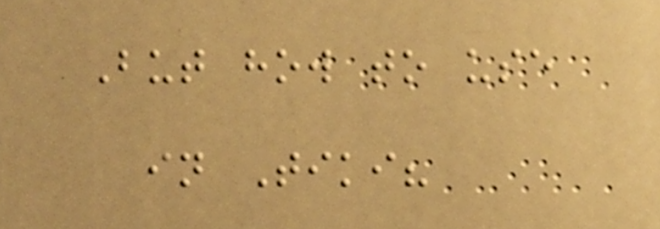But how to use
in Tiki?
